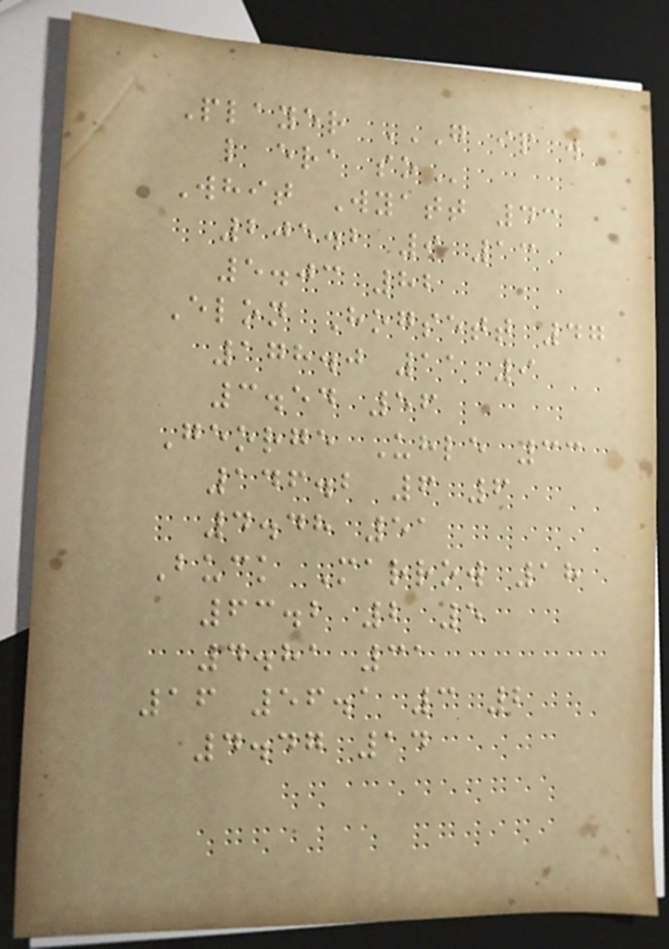Player G IP W
L ERA SO
Whit Wyatt 43
205.2 9 13
5.03 82
Elon Hogsett 47
178.0 11 9
3.54 56
George Uhle 33
146.2 6 6
4.48 51
Buck Marrow 18
63.2 2 5
4.81 31
16 56.1 3 2
4.47 14
